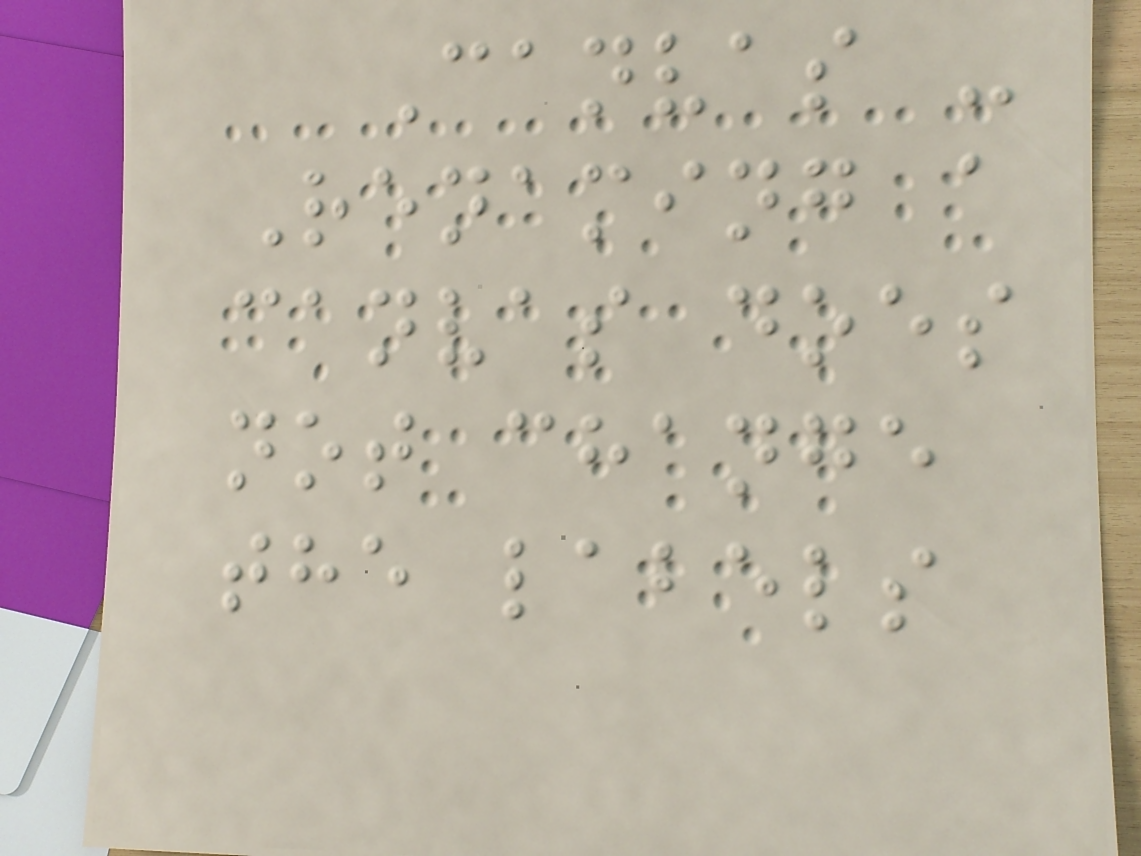Canvas -
Renaming a
canvas does
not change
the labels
